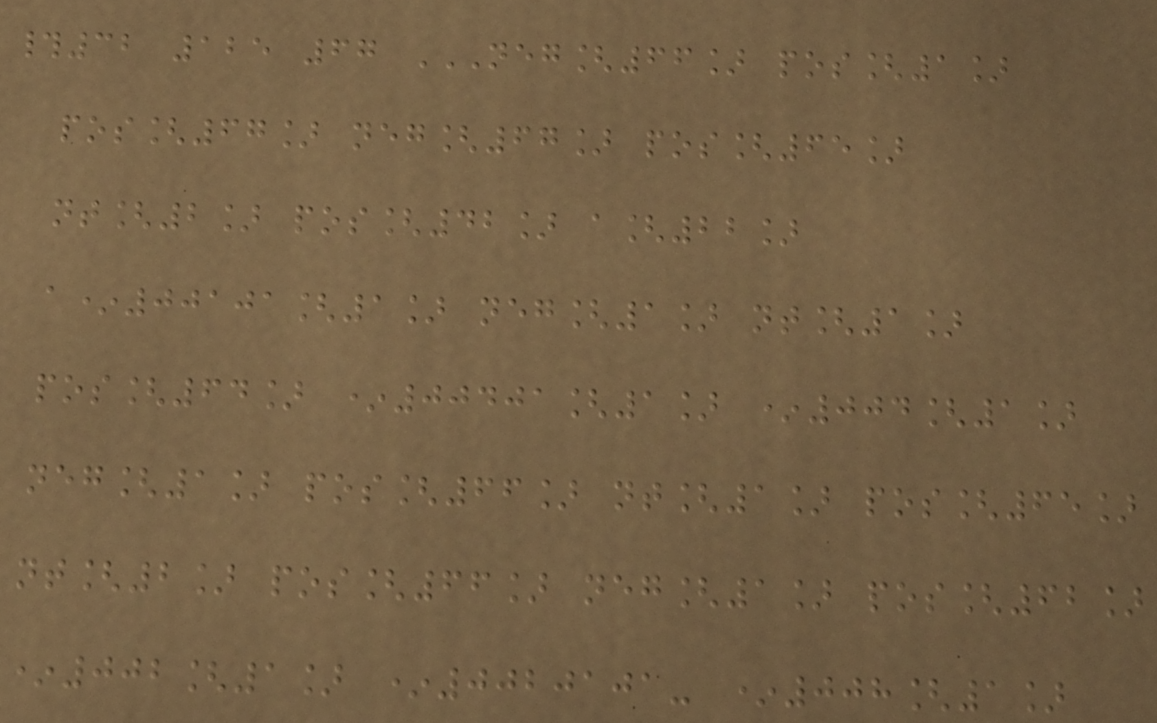#32 125 67 NEG[66] POS[1]
POS[67] NEG[67] POS[65]
NT[2] POS[42] A[22]
A*00101[1] NEG[1] NT[1]
POS[64] *00401[1] *004[1]
NEG[1] POS[66] NT[1] POS[65]
NT[2] POS[66] NEG[1] POS[62]
*002[1] *0020101- *008[1]
